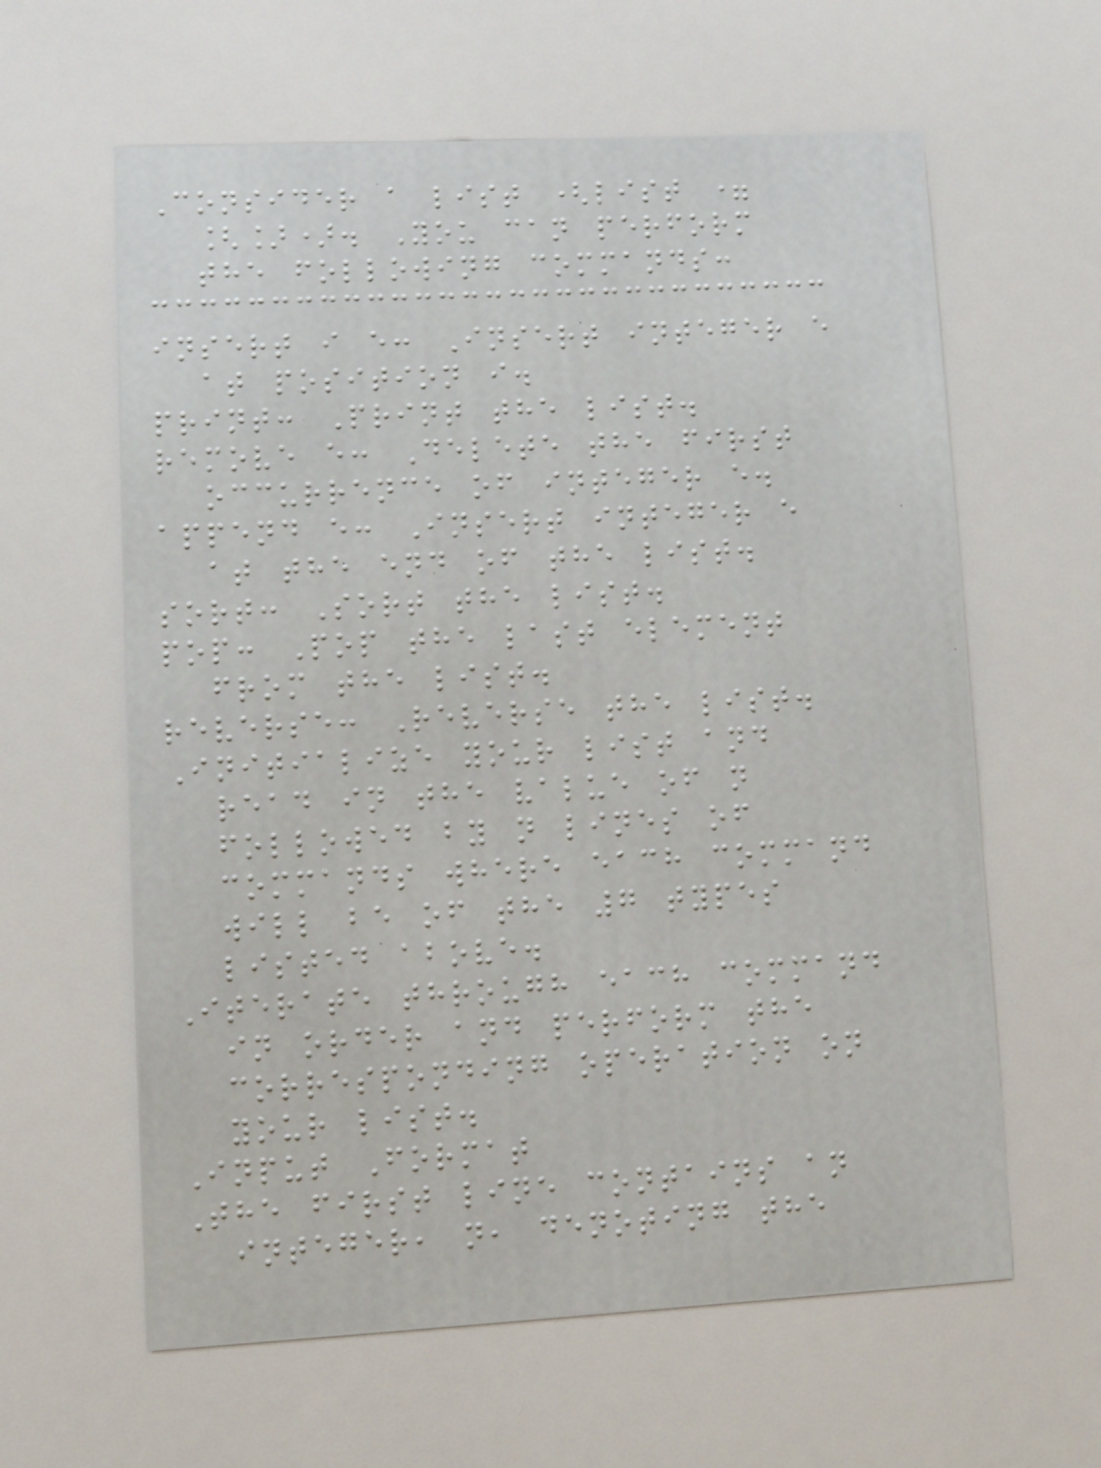Consider a list (list =
[]). You can perform
the following commands:
insert i e: Insert integer e
at position i.
print: Print the list.
remove e: Delete the first
occurrence of integer e.
append e: Insert integer e
at the end of the list.
sort: Sort the list.
pop: Pop the last element
from the list.
reverse: Reverse the list.
Initialize your list and
read in the value of n
followed by n lines of
commands where each command
will be of the 7 types
listed above.
Iterate through each command
in order and perform the
corresponding operation on
your list.
Input Format
The first line contains an
integer, n, denoting the
